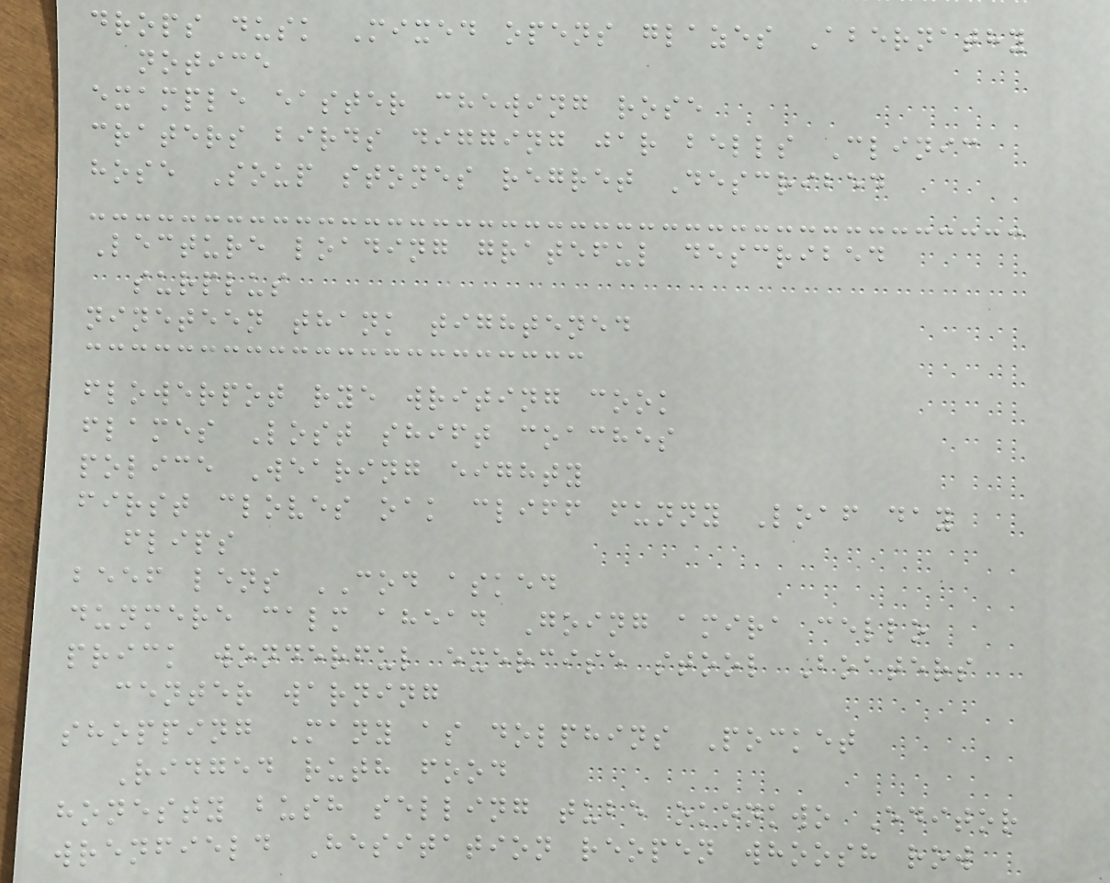drops dusk Mixed opens glazes Abernathy
notice
example easter chewing rose
craters birds digging jar bells Clinic
hose Soup stones regret Described
Lecture loading grateful described
surplus
nineteen thank tightened
flowerpot rye writing cook
flames Lost shift coaches
police Wearing eighty
first cloves oak cliff funny Loaf day
flips
beef lens COD asked
dunmere calm ahead Going amira cello
prick wonderful exercise stool Boaters
center warning
shopping Many as dolphins Pocket
Ridged ruth food
honesty bush selling tube okonkwo Editor
wrenfield Hesitation reopen whoosh row
